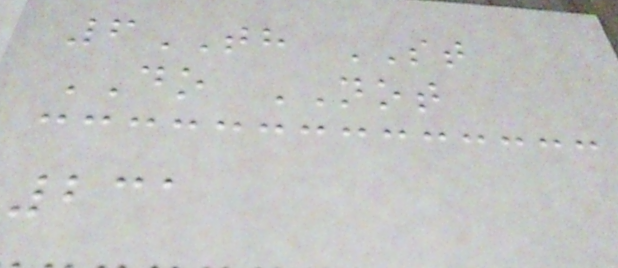6TH ST
DO NOT
231
